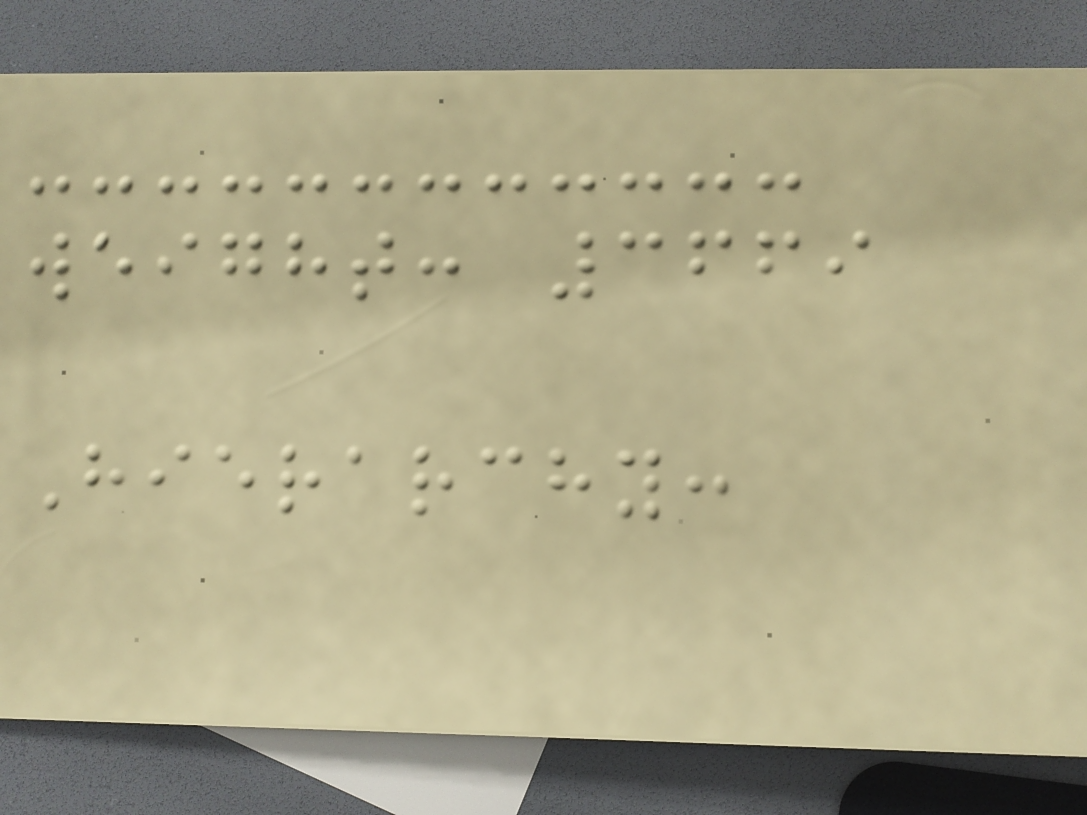weight: 3669
Hierarchy:
